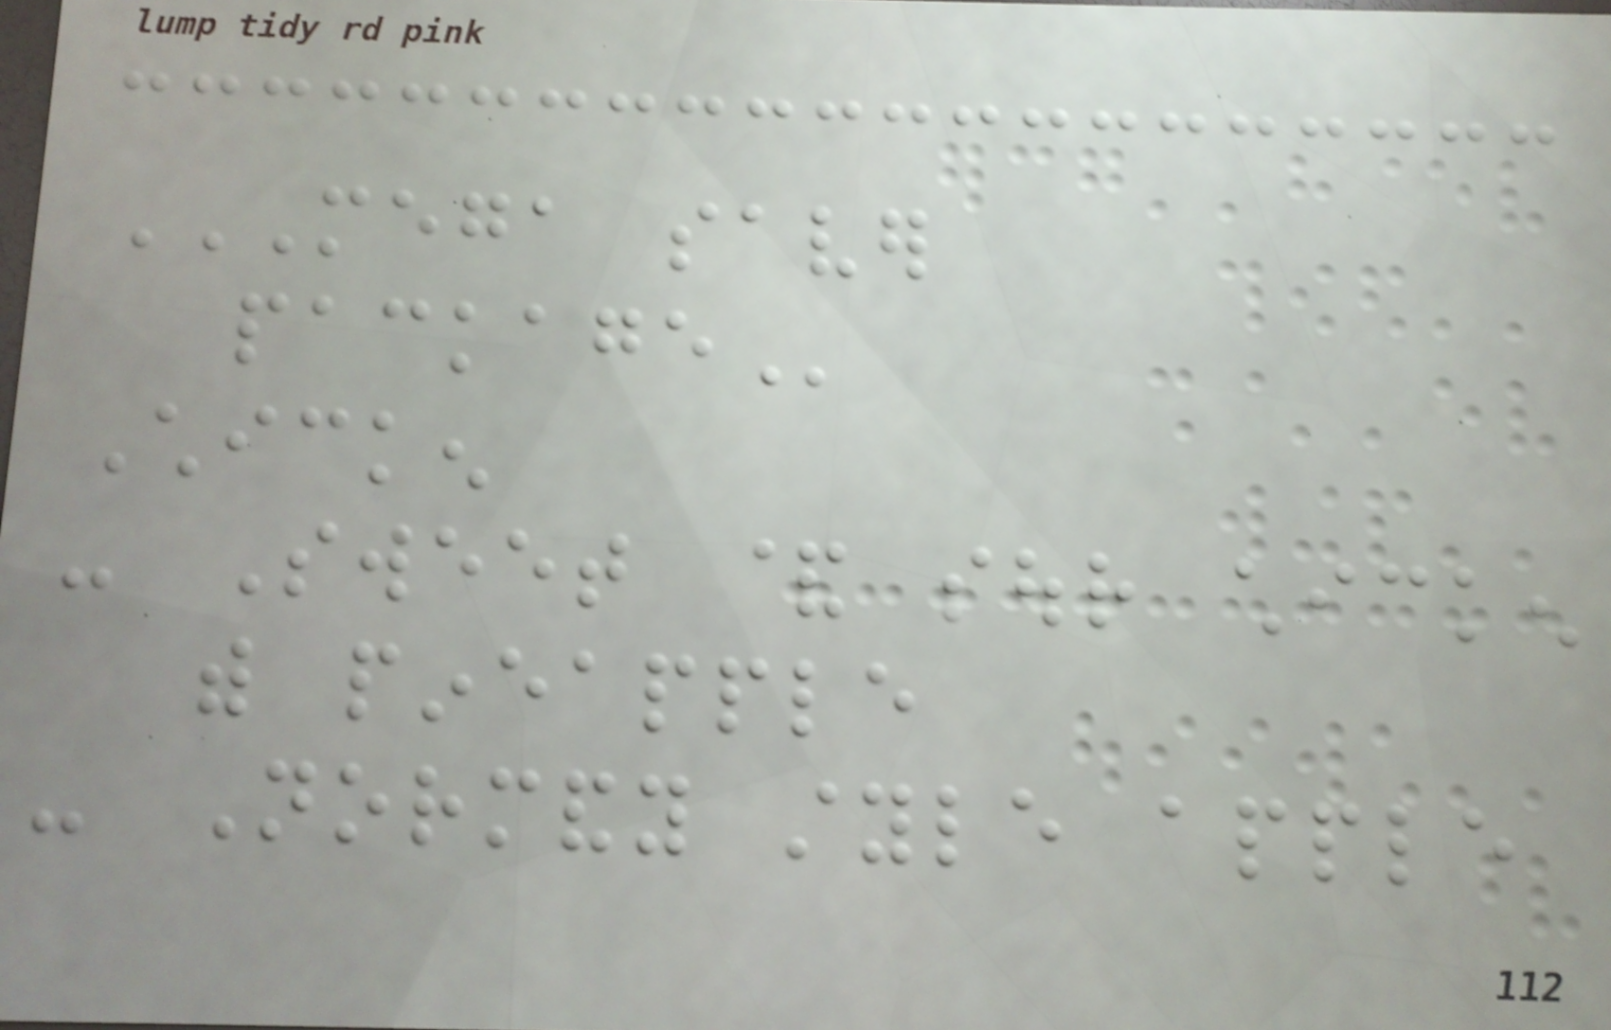MEGA SAVER
PACKAGE
Chicken
- Sweet & sour chicken
with pineapple
- Normandy style apple
